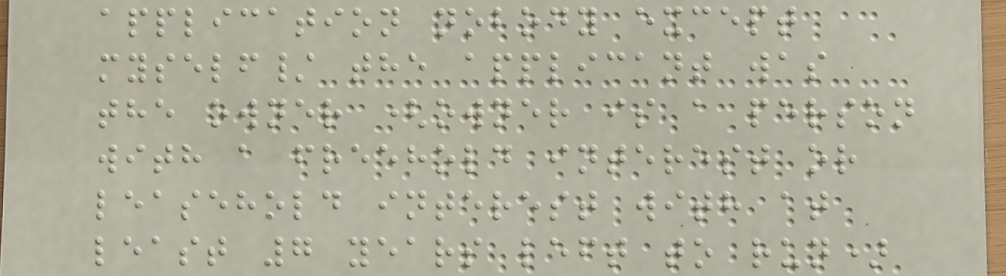application nobody except
myself/ the applicant was
the owner (owner is a person
with a freehold interest or
leasehold interest with at
least 7 years left to run)
